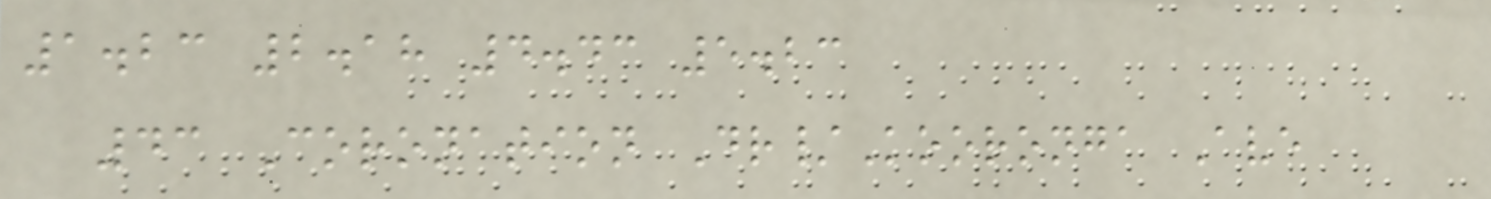1.23 2.18 4.43 5.23
43 Coronation Dr/Kooronga Ave
